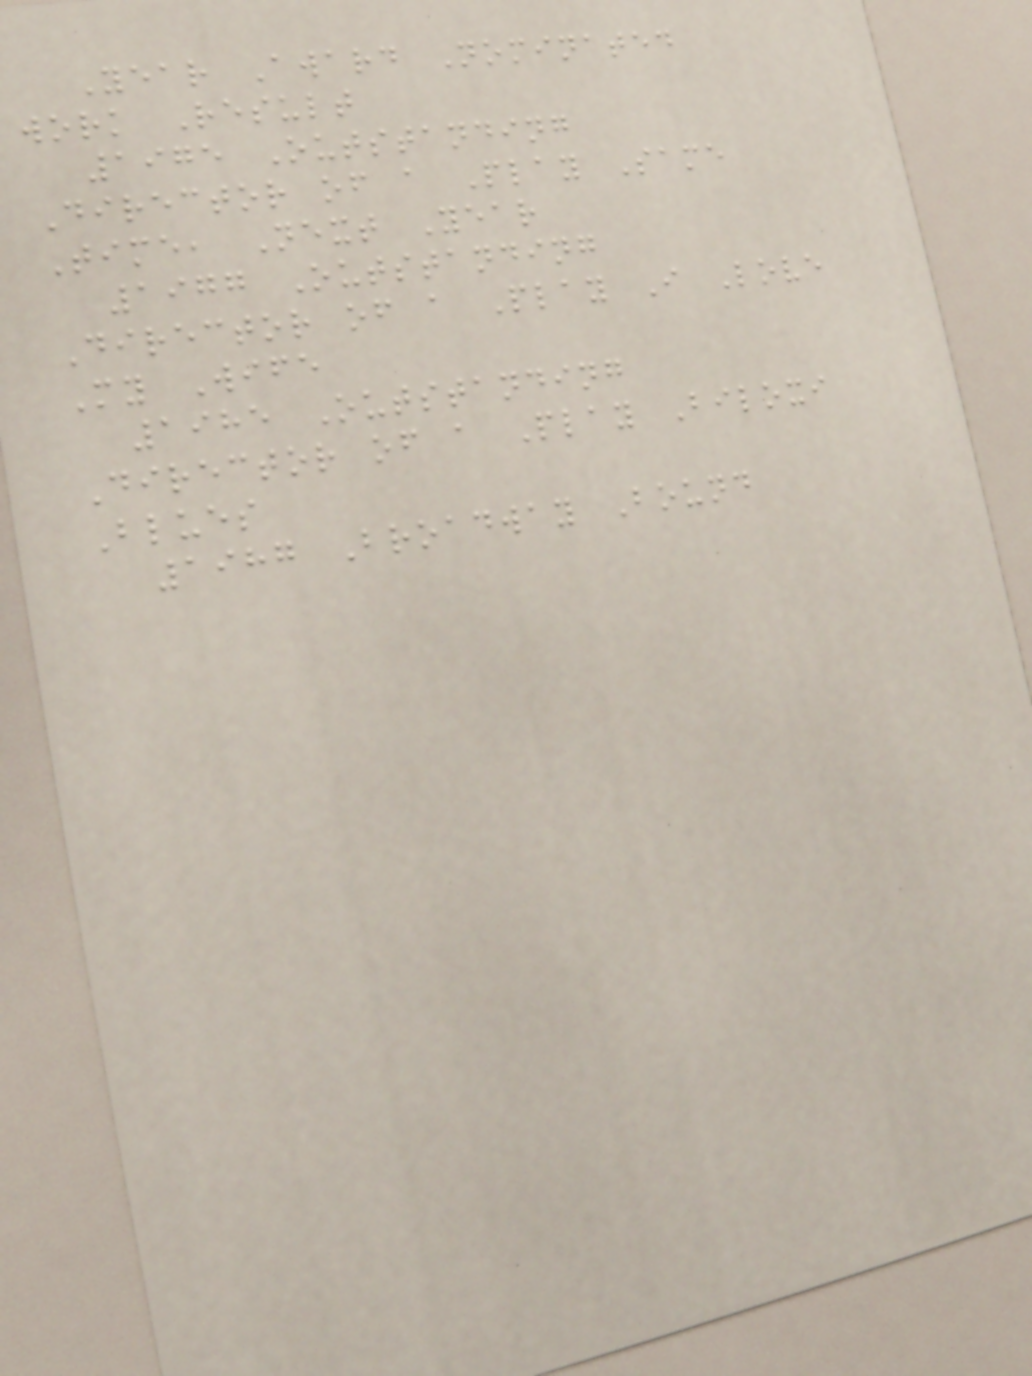Year Award Nominated
work Result
1975 Outstanding
Director of a Play Same
Time, Next Year
1977 Outstanding
Director of a Play I Love
My Wife
1985 Outstanding
Director of a Play Biloxi
Blues
1987 Broadway Bound
